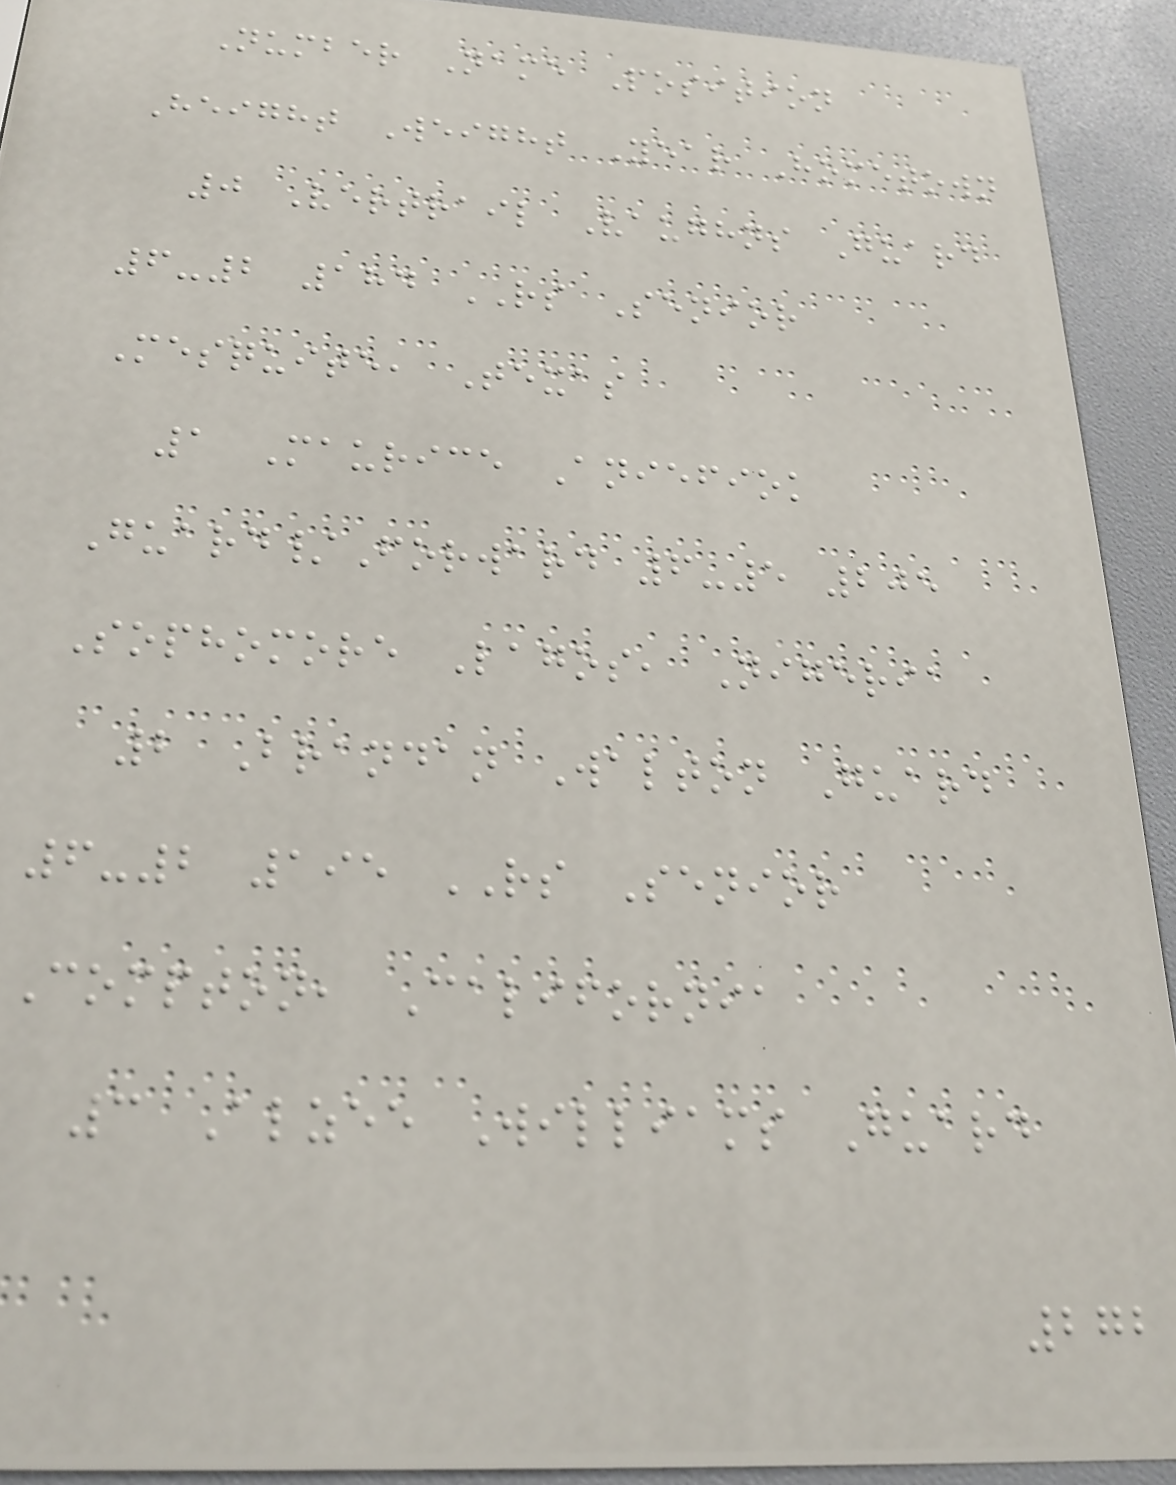Number Name Position
Height Weight Year Hometown
0 Vertrail Vaughns Guard
6-2 184 RS Senior
Mesquite, Texas
1 Maurice Aniefiok
Guard/Forward 6-5 205
Sophomore Lagos, Nigeria
2 Brandan Walton Guard
6-2 195 RS Senior
Compton, California
3 Alzee Williams Guard
272
